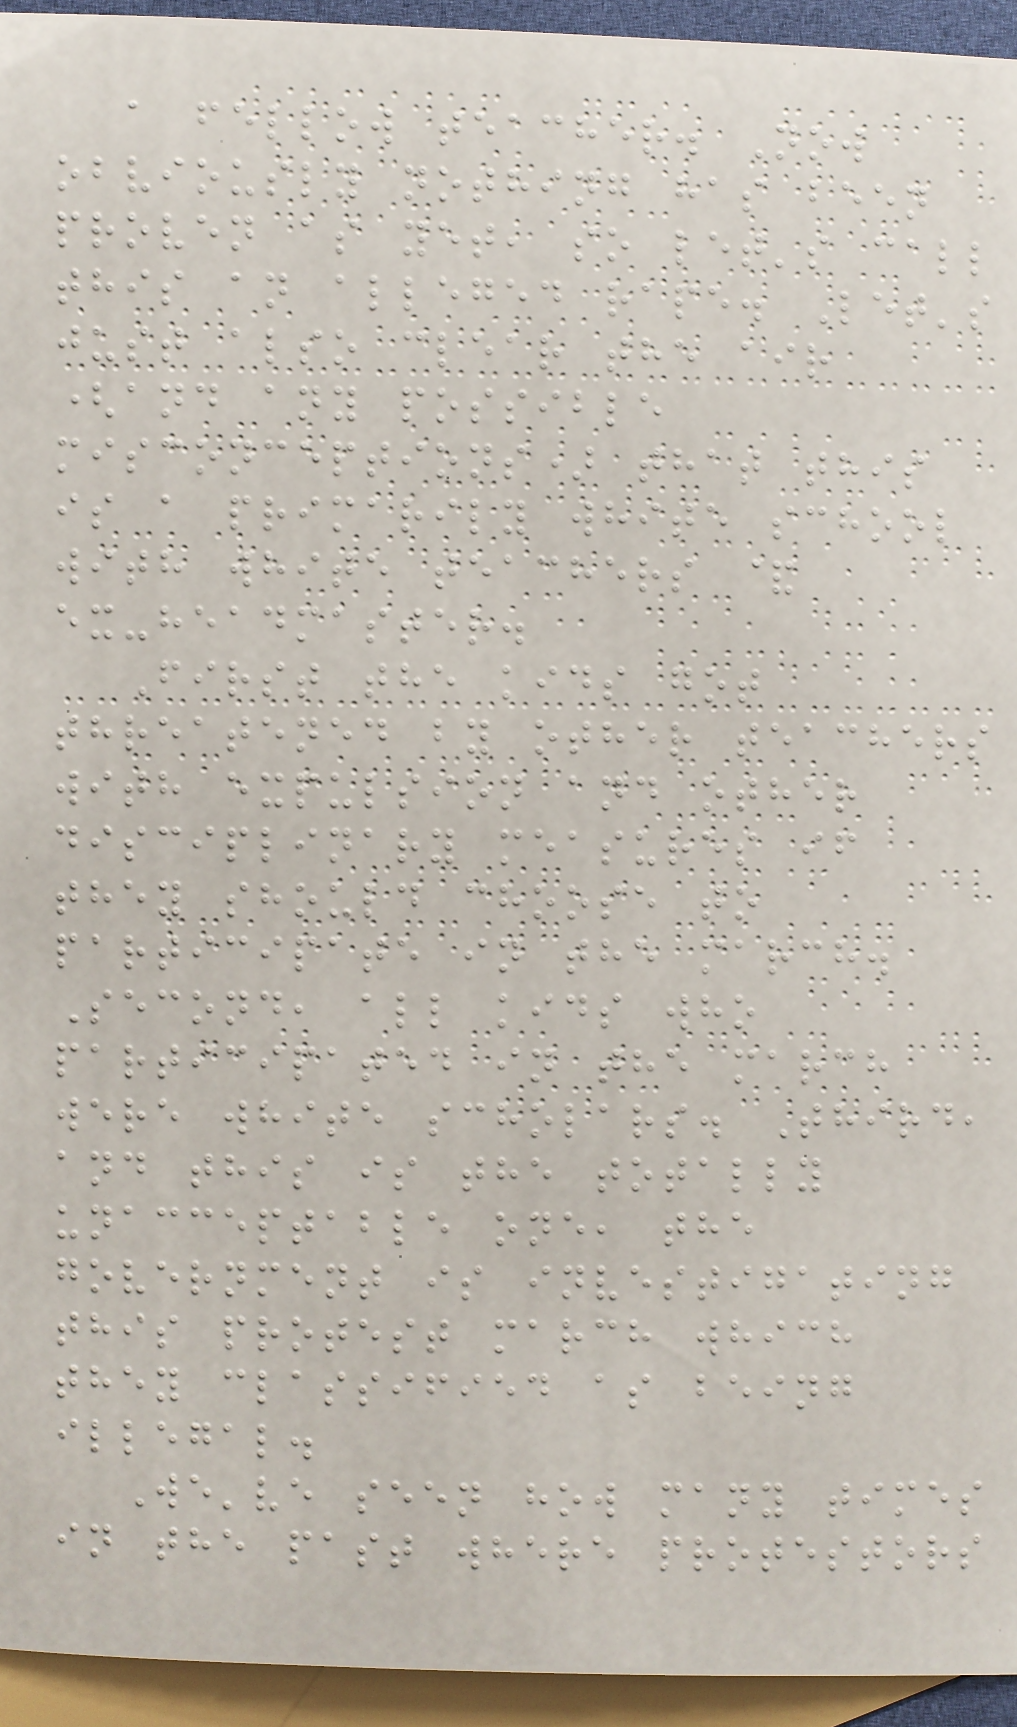a fellow teacher. Now
obviously nothing has been
proven as yet, so let's call
this an alleged rape. Let's
just also clear the air
(and any possible
misconceptions) that this
is a primarily white school
with white teachers &
ex-headmaster.
First the kids got
threatened by other teachers
with expulsion and other
disciplinary measures if
they should choose to
participate in the march.
Second, all kids who
participated in the march
were white scholars. Third,
and this is the totally
unacceptable one, the
government is investigating
this protest march which
they classified as being
illegal.
We've seen how many times
in the past where protestors
